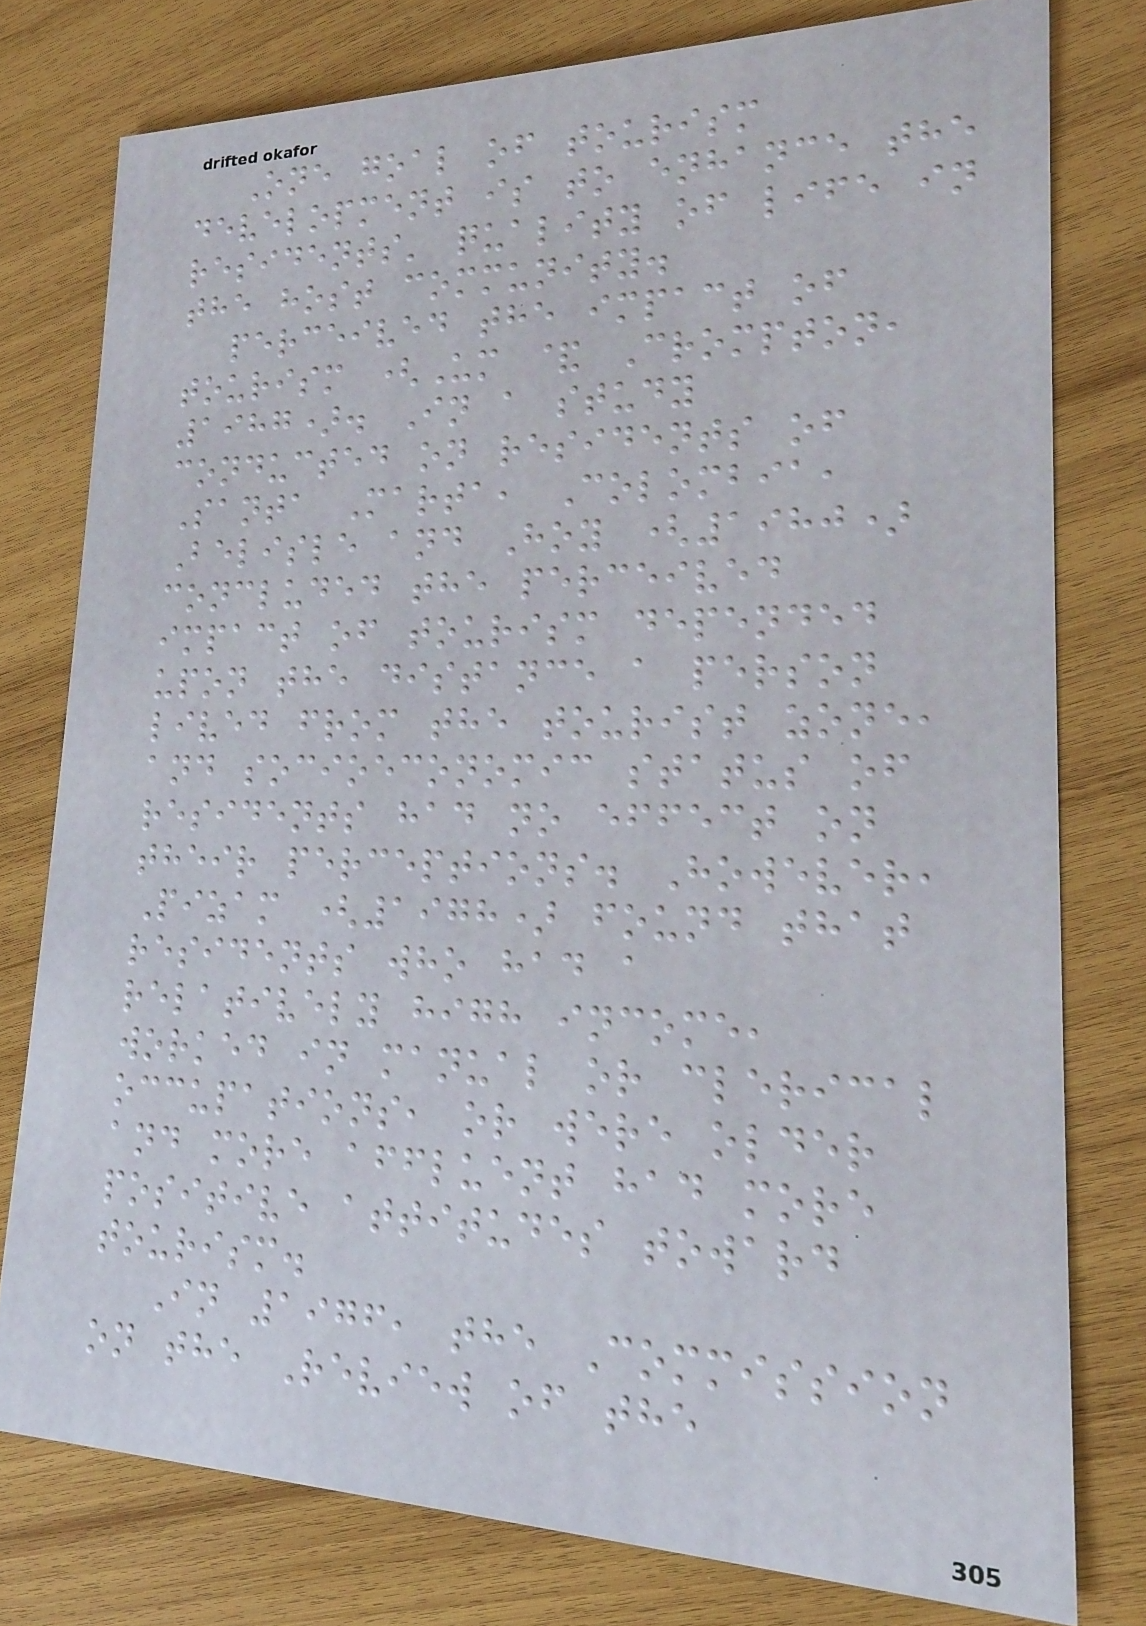One goal of tourism
development is to enhance the
residents' quality of life in
the host community.
perceived the impact of
tourism (Um & Crompton,
1987). In a study
conducted on residents of
Santa Marta, Colombia,
Belisle and Hoy (1980)
concluded the perceived
impact of tourism depended
upon the distance a person
lived from the tourist zone,
and socioeconomic status of
residents had no effect on
their perceptions. However,
Pizam (1978) found that
residents who had a
relatively high income,
worked in manual or clerical
occupations, or were older
and more affluent had more
positive attitudes toward
tourism.
In 1976, the Commission
on the Review of the
